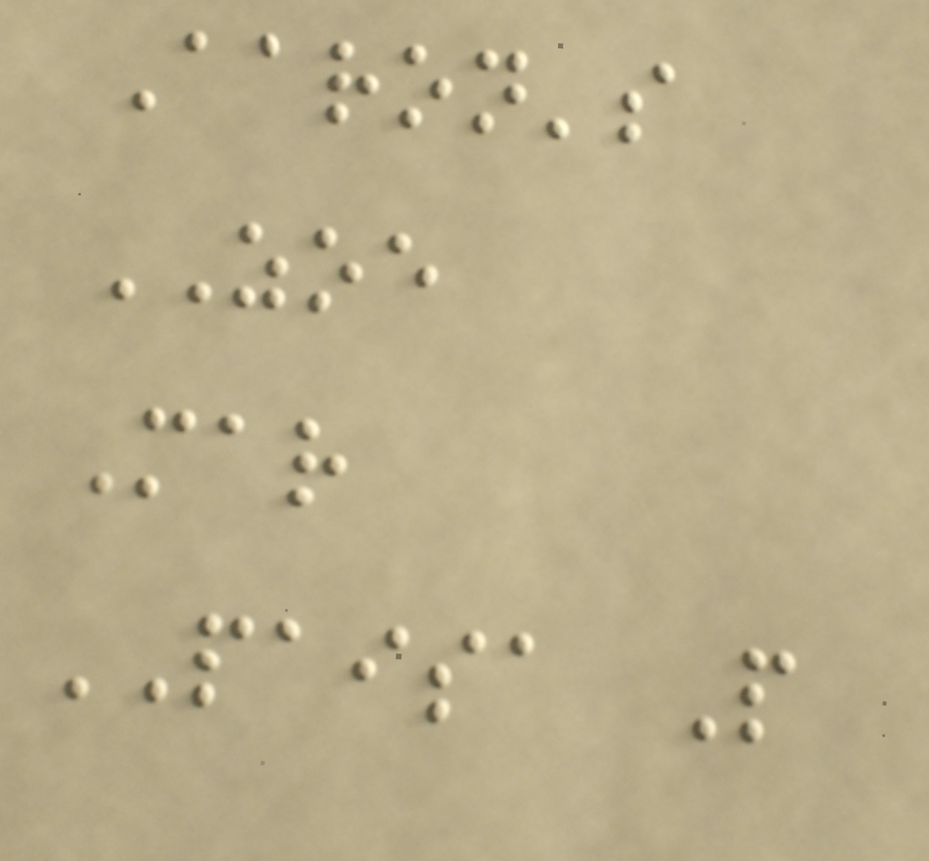Aaron's
ZOE
Mar
PAISA P
